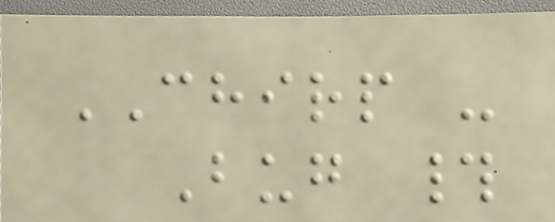CHIRP -
Bug #
